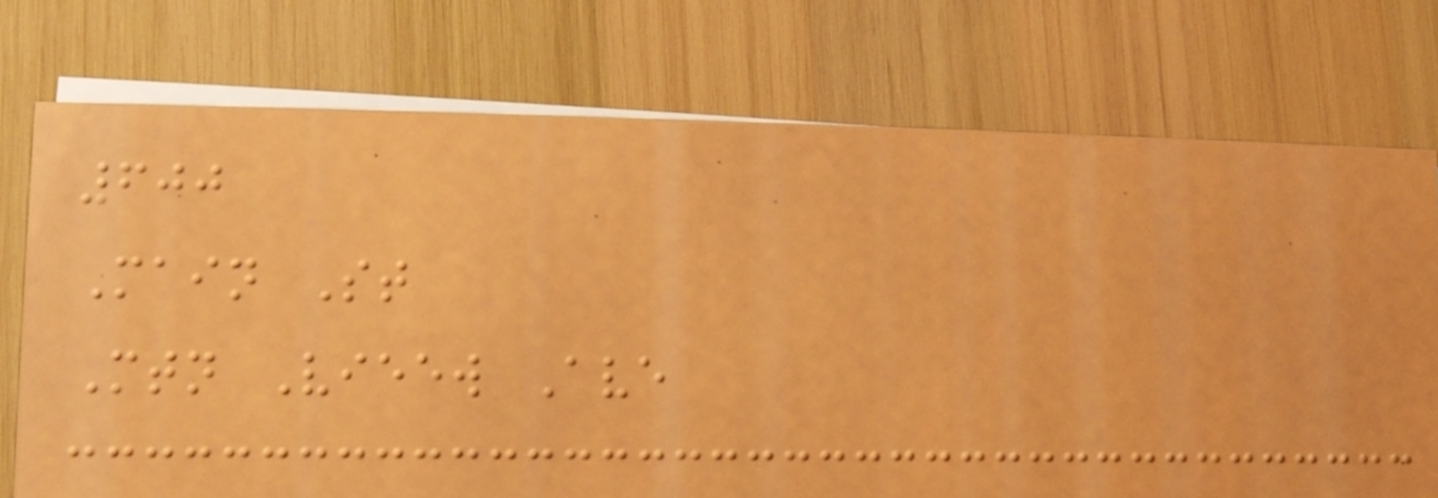600
Main St
Mtn Vieew Ave
